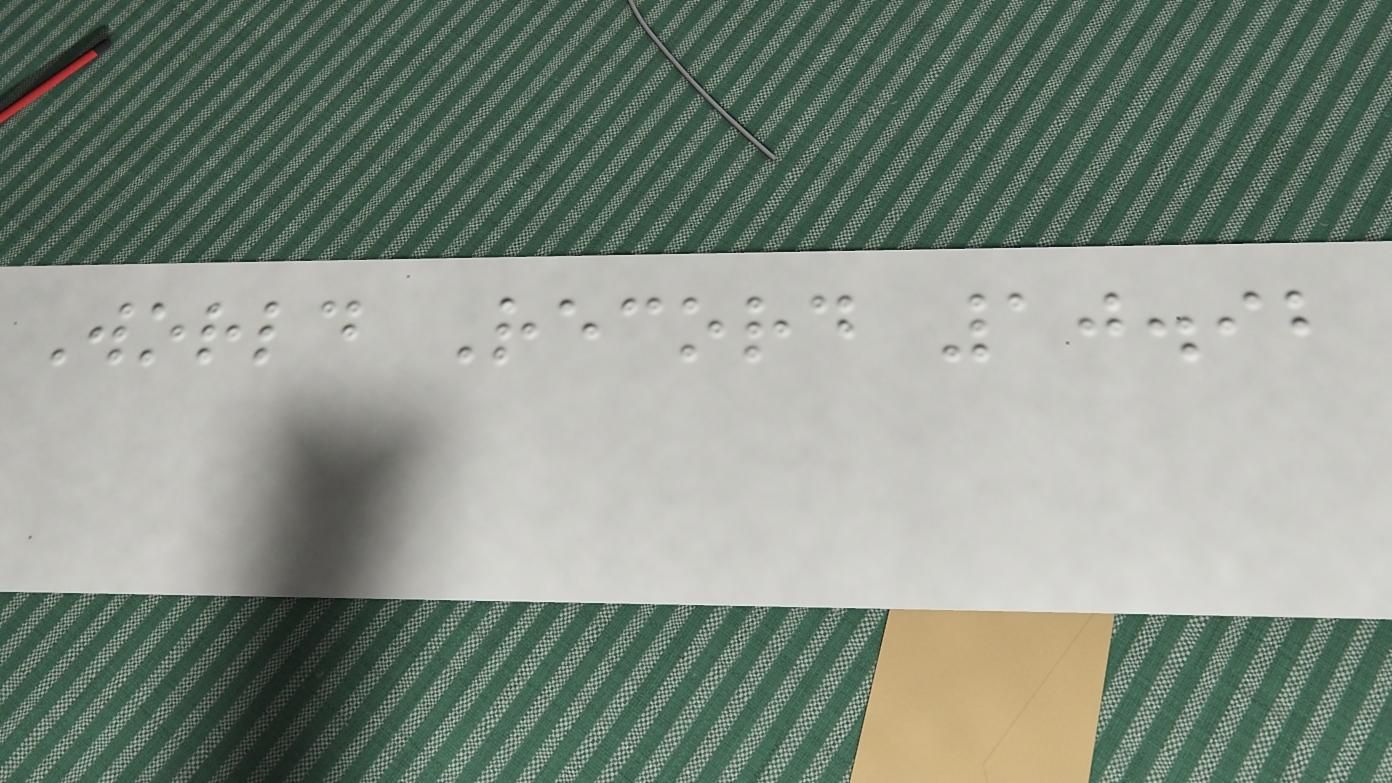World Record 10.92
